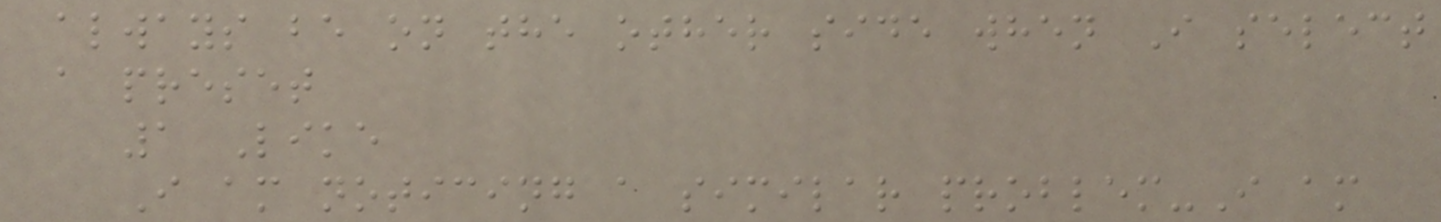always be on the other side when I select
a preset
1 Like
I am noticing a similar problem-I am
